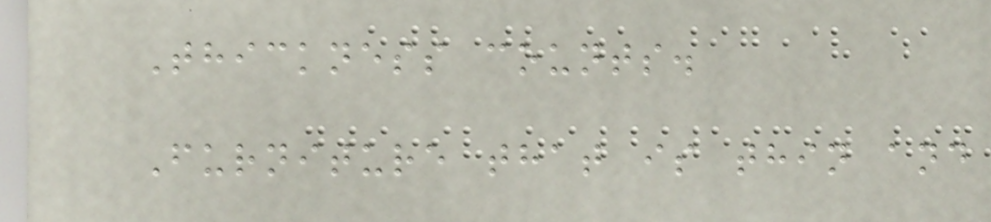Thickness counts.
Furniture that is thin and
